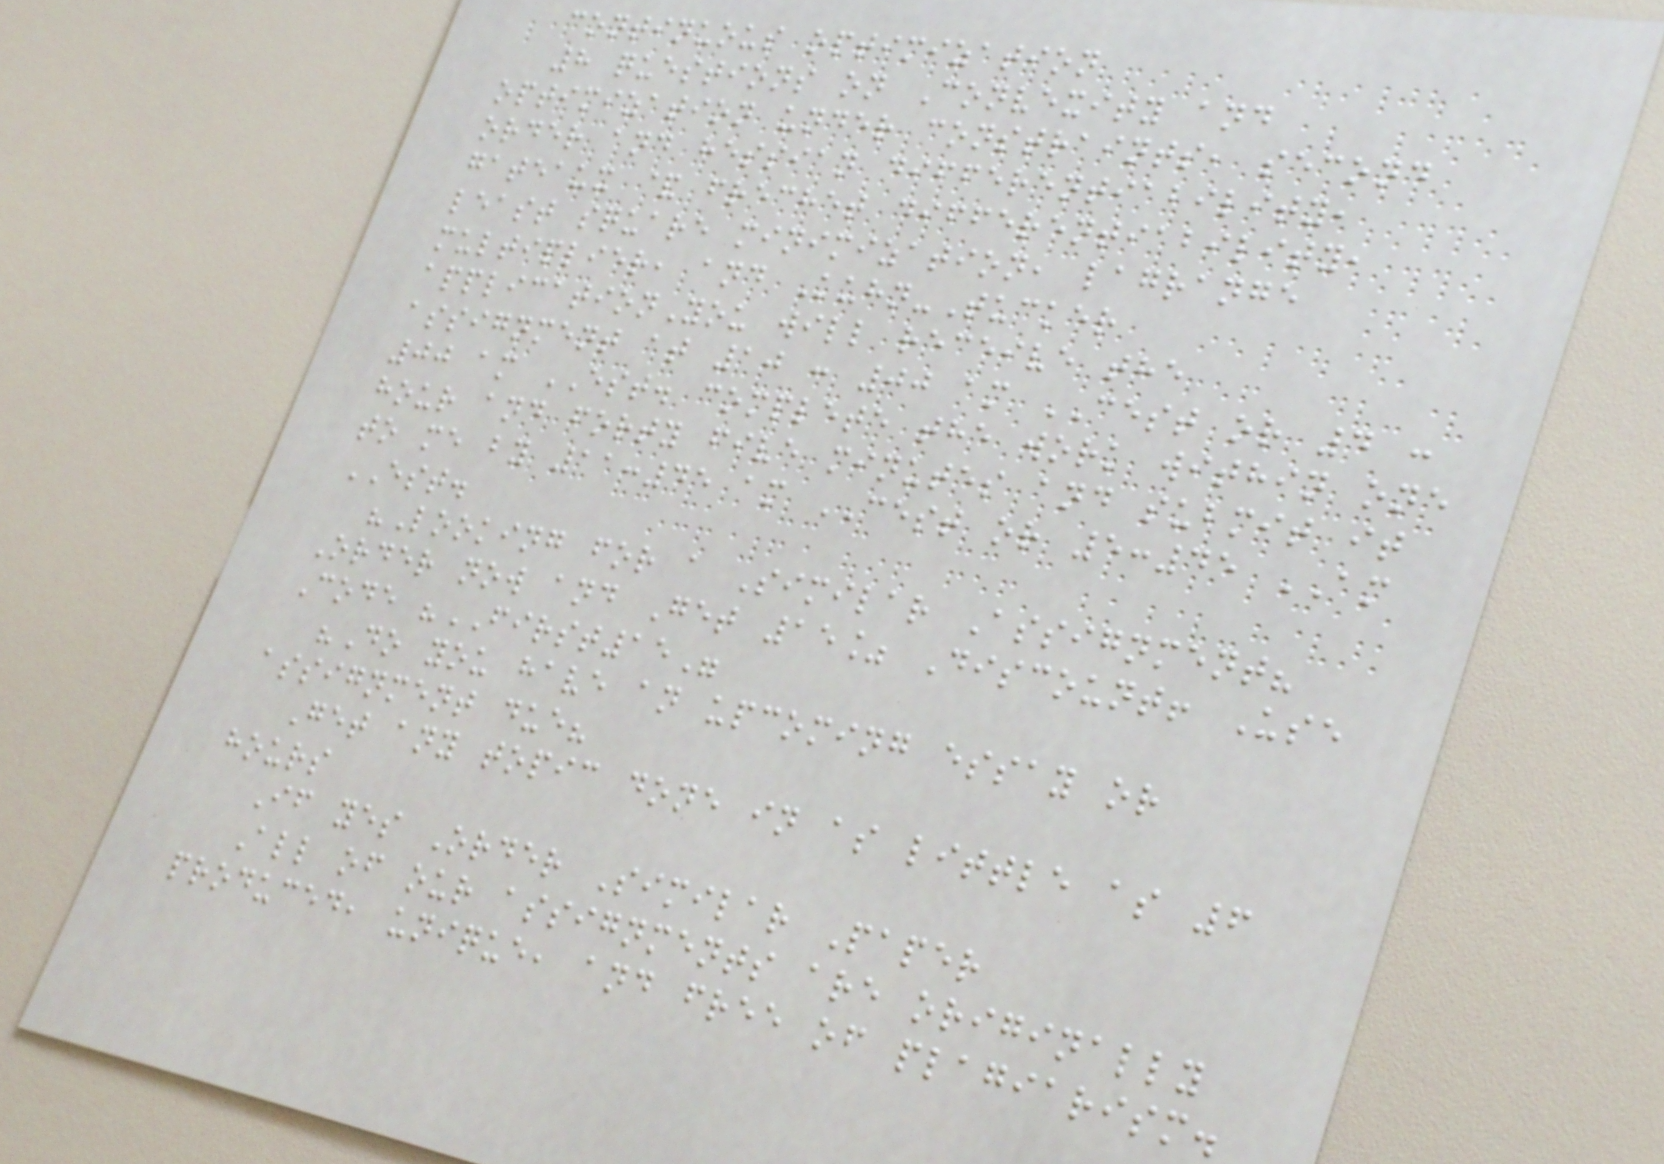continuous optimization
8 questions on Convexity and
optimization under constraints, second
order and hessian differentiability,
gateaux & frechet differentiability,
least square minimization, lagrange
multiplier, and Kuhn-Tucker
applicationYou will receive the
assignment at 10 : 00 am CEST or 4 :
00 am EST. complete the work within one
hour and forty five minutes and submit it
to me by 11:45 am CEST or 5:45 AM
EST.
"Looking for a Similar Assignment?
Order now and Get 15% Discount! Use
Code "FIRST15"
"Do you have an upcoming essay or
assignment due?
Get any topic done in as little as 6
hours
If yes Order Similar Paper
All of our assignments are originally
produced, unique, and free of plagiarism.
